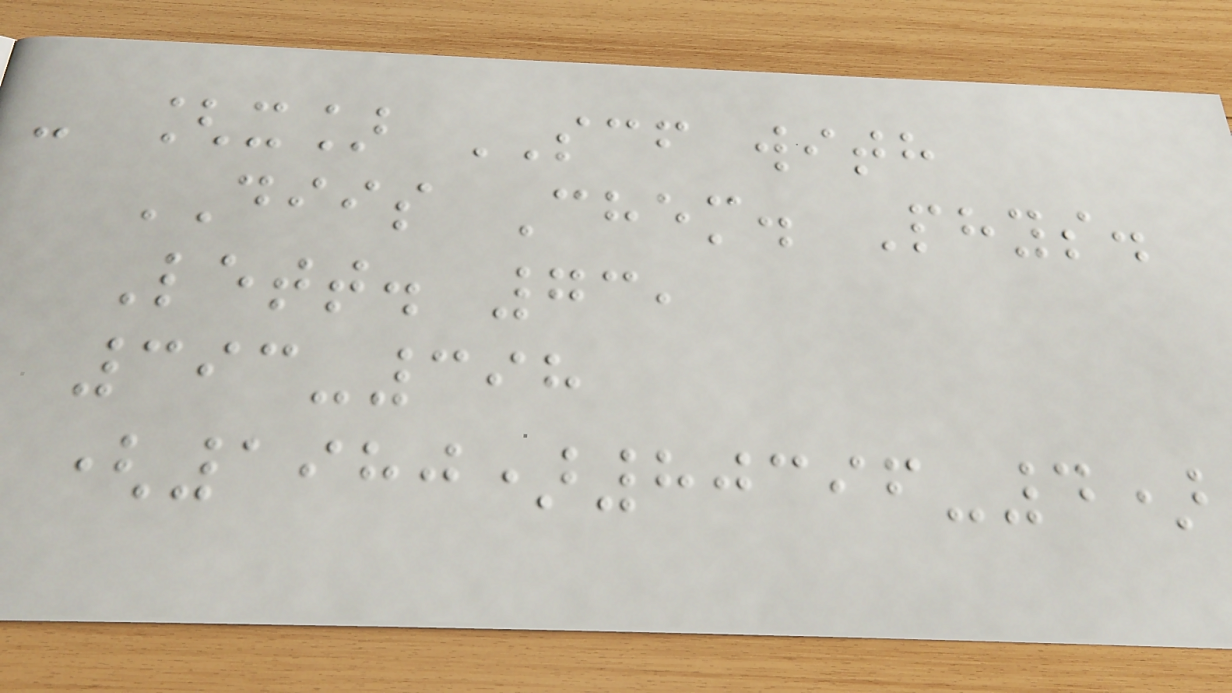- [x] SCF with
DIIS Chem. Phys.
Lett. 73,
393-398
(1980)80396-4)
